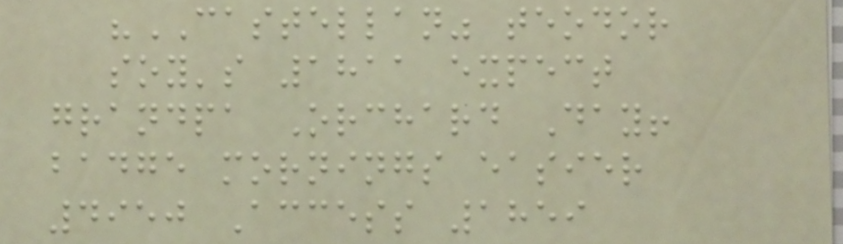"CASTELLAN" teodor
soy's 1811 expect
grandpa Orchard Day!
badge mornings easier
4950 Access 1859
